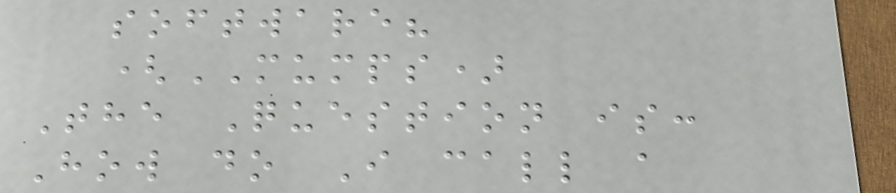software?
(MUMPS)
The Question is:
How do I call a
